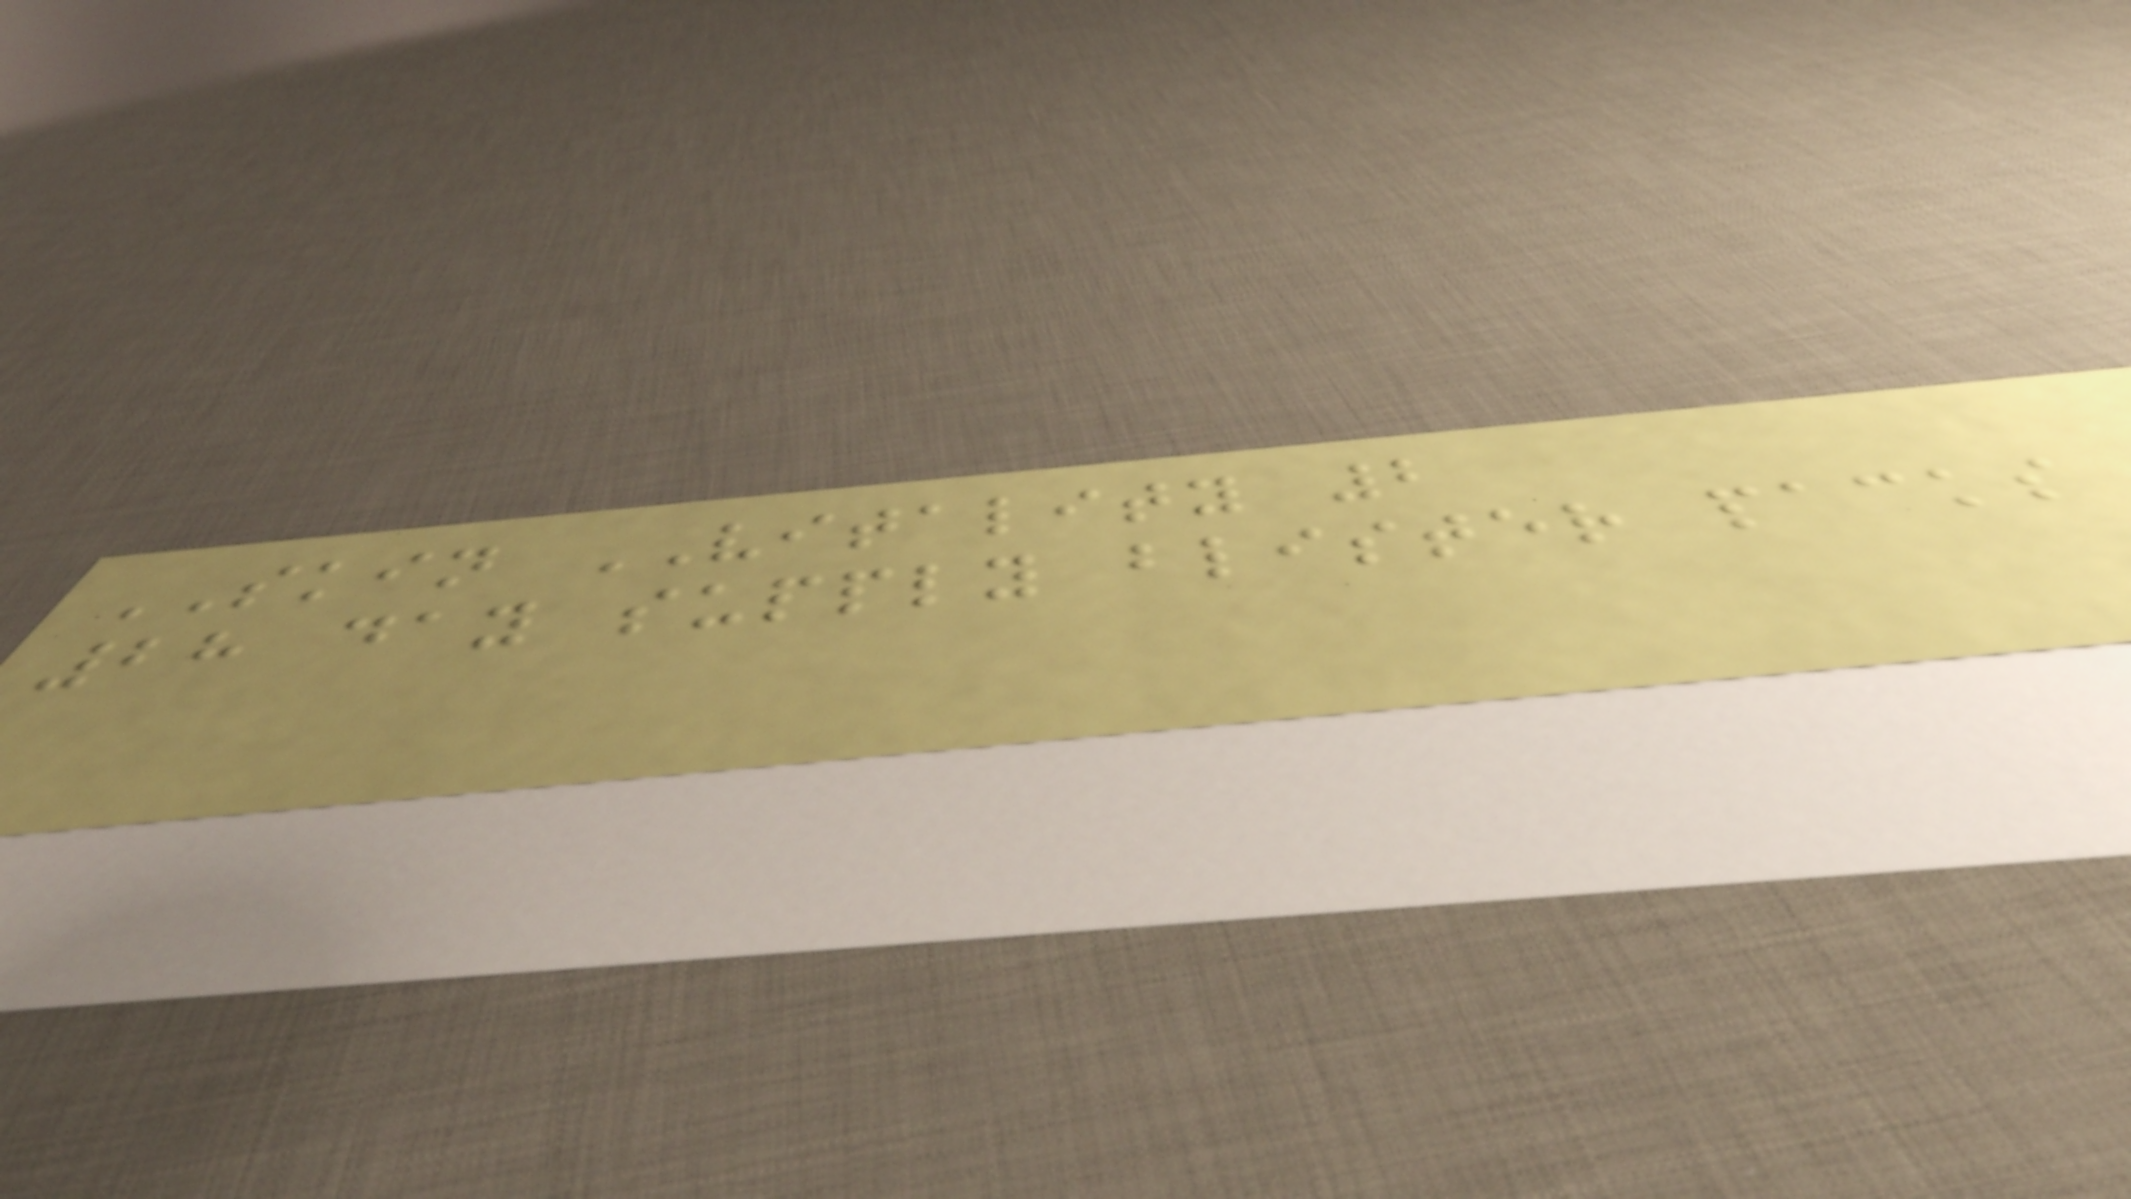SKIN VITALITY 2
28 day supply blister packs
